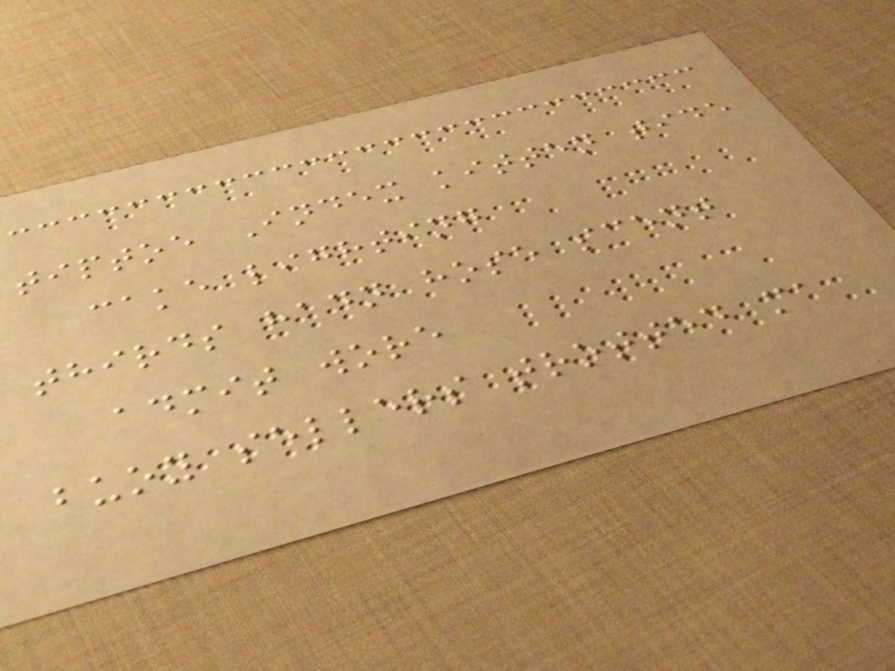tiptoe Index kitten tide
cake lighting
thirds hadn hose scent
admit wore
buoy sellers trotted ma
